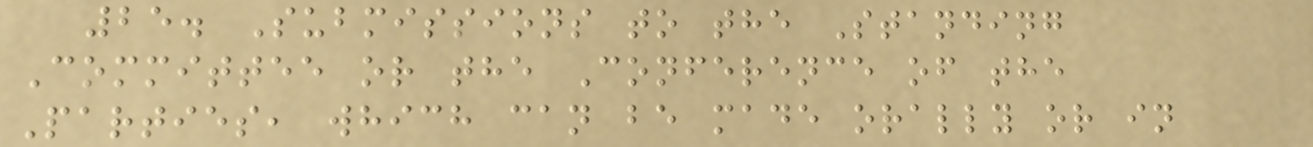25. Submissions to the Standing
Committee or the Conference of the
Parties, which can be made orally or in
